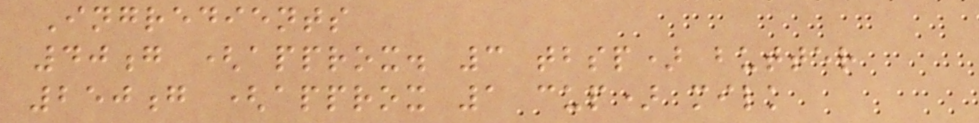Ingredients
40g (approx. 3 tbsp) butter
250g (approx 1 cup) milk
